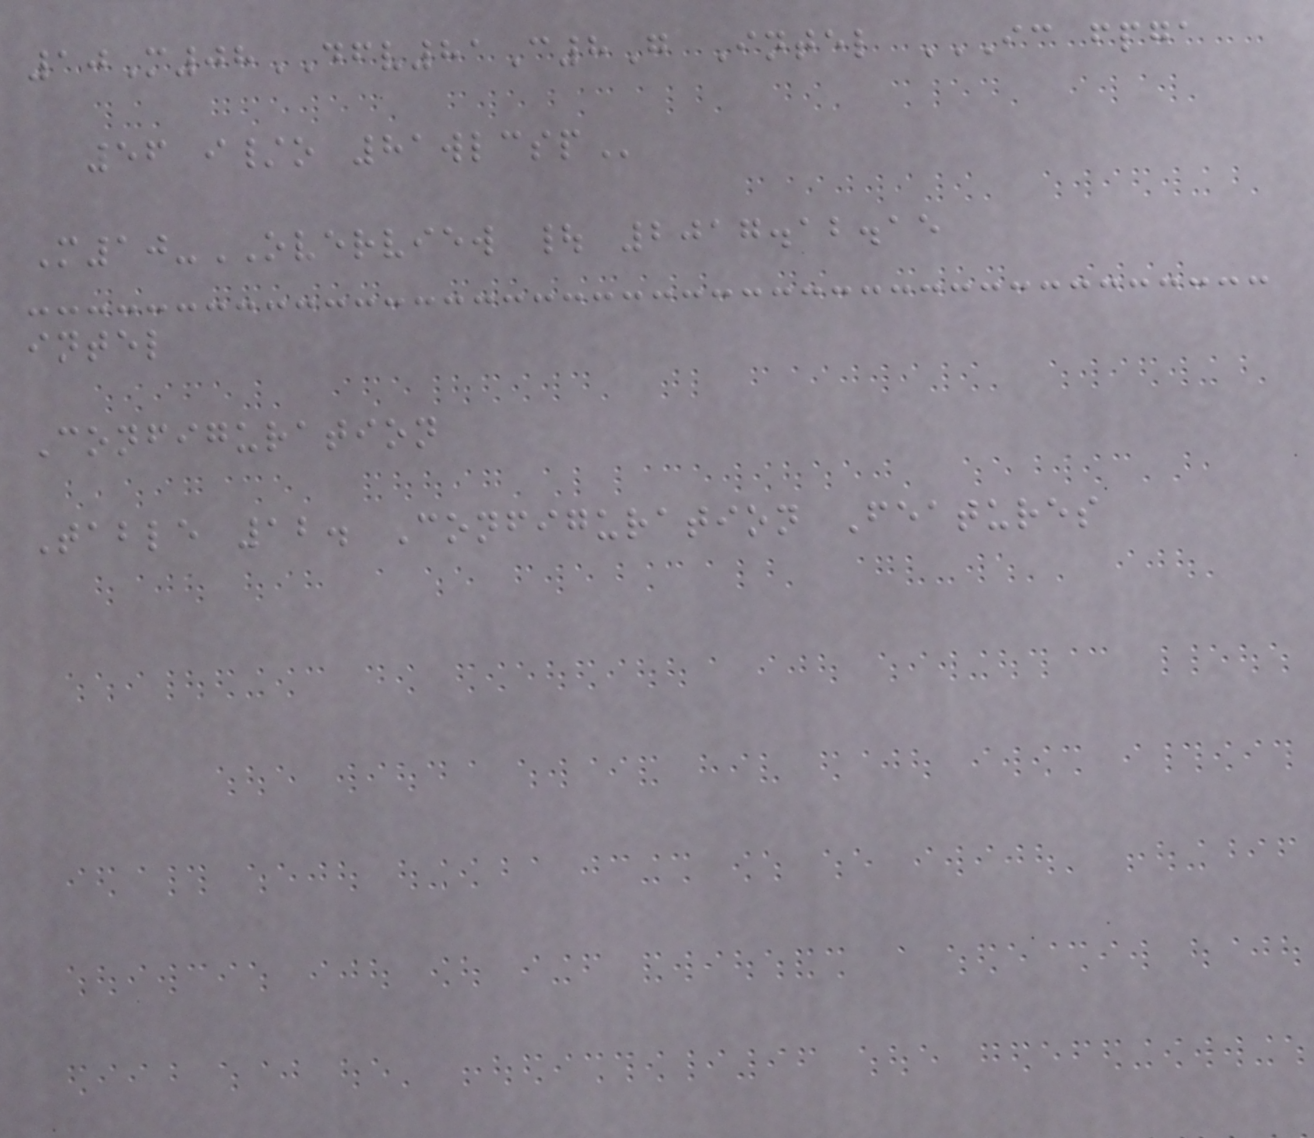10M08DFV81C8G Intel IC FPGA
56 I/O 81WLCSP
M10-OVERVIEW | 2017.12.15
intel
Configuration
Table 12. Configuration Features
